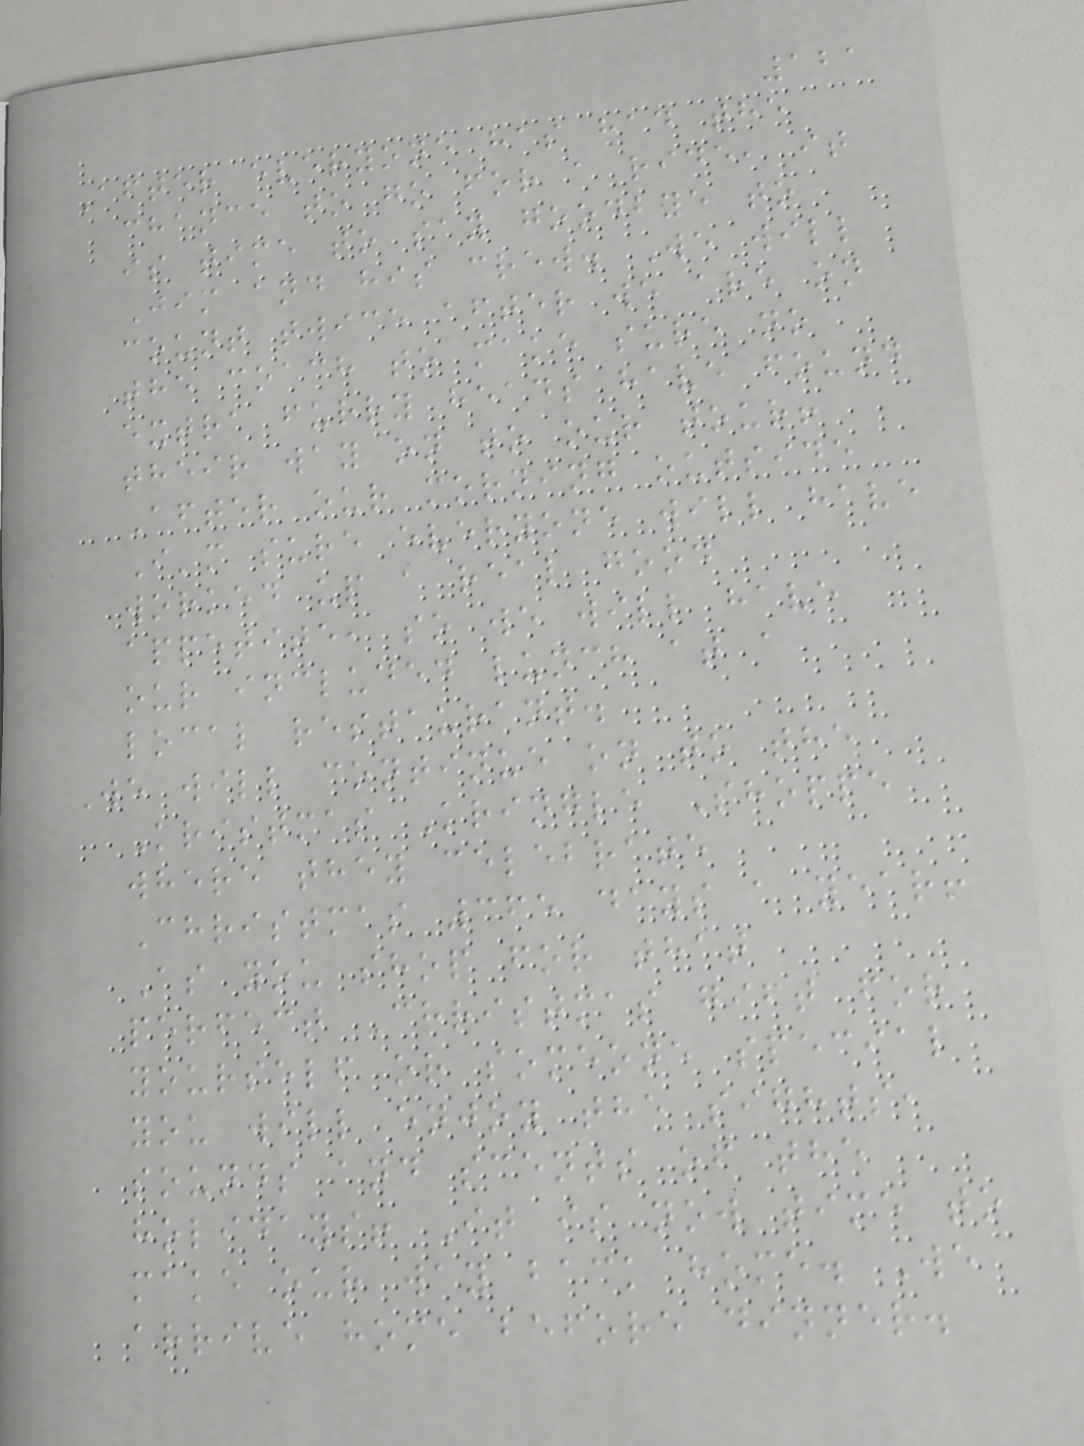121
After everyone has had the
chance to go for a ride, it
is time to say goodbye to
Jim and his crew. We will
count twice after we are on
the coach to make sure no
extra furry heads have found
their way on to our tour!
After our morning outside
I'm sure everyone will have
worked up a real good
appetite, so we will have
our included lunch at a
local restaurant.
We will continue on to the
Kristmas Kringle Shoppe
where they celebrate
Christmas 365 days a year!
As you shop for that
perfect Christmas gift for
yourself or someone special
you will enjoy the sights,
sounds and scents of the
holidays! It is now time to
make our way back home. We
arrive home before dinner.
